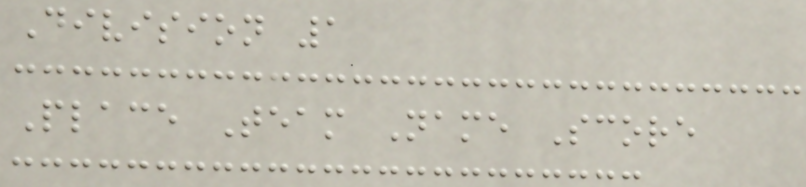Division 1
Place Team Name Score
